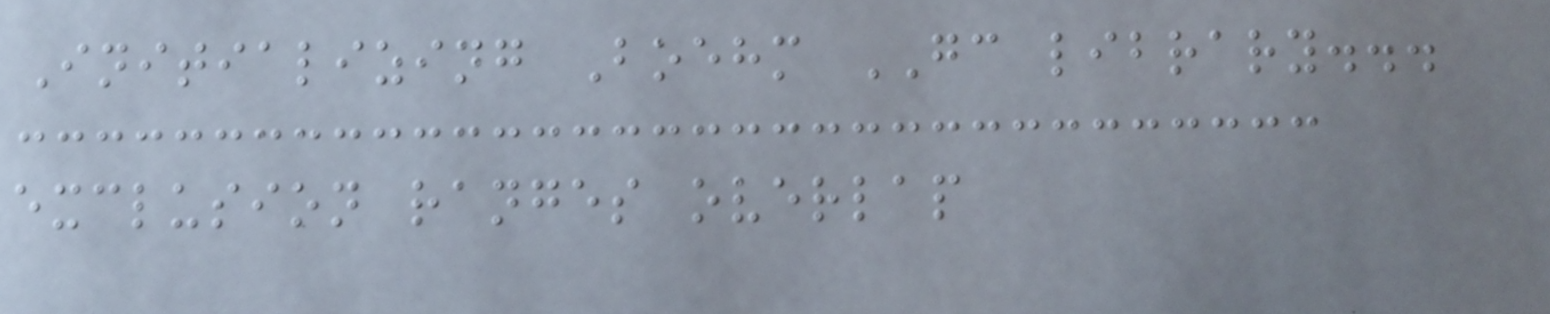Initializing Boehm GC library...
exclusion ranges overlap
